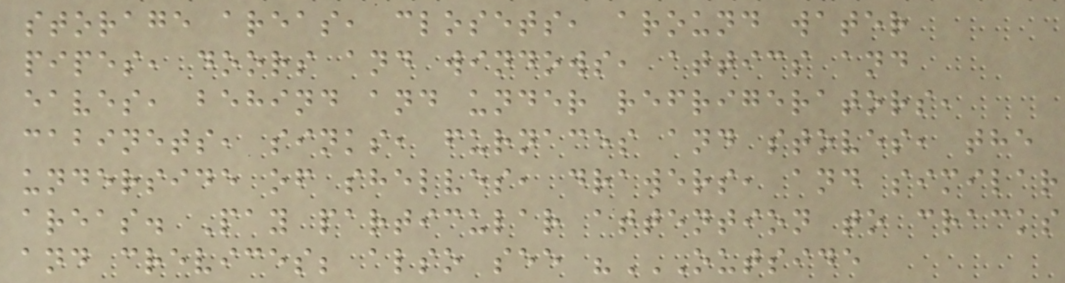storage areas, closets, around water
pipes, doors and windows, attics and
eaves, behind and under refrigerators,
cabinets, sinks, furnaces and stoves, the
underside of shelves, drawers, and similar
areas. Pay particular attention to cracks
and crevices; also see "OUTSIDE
